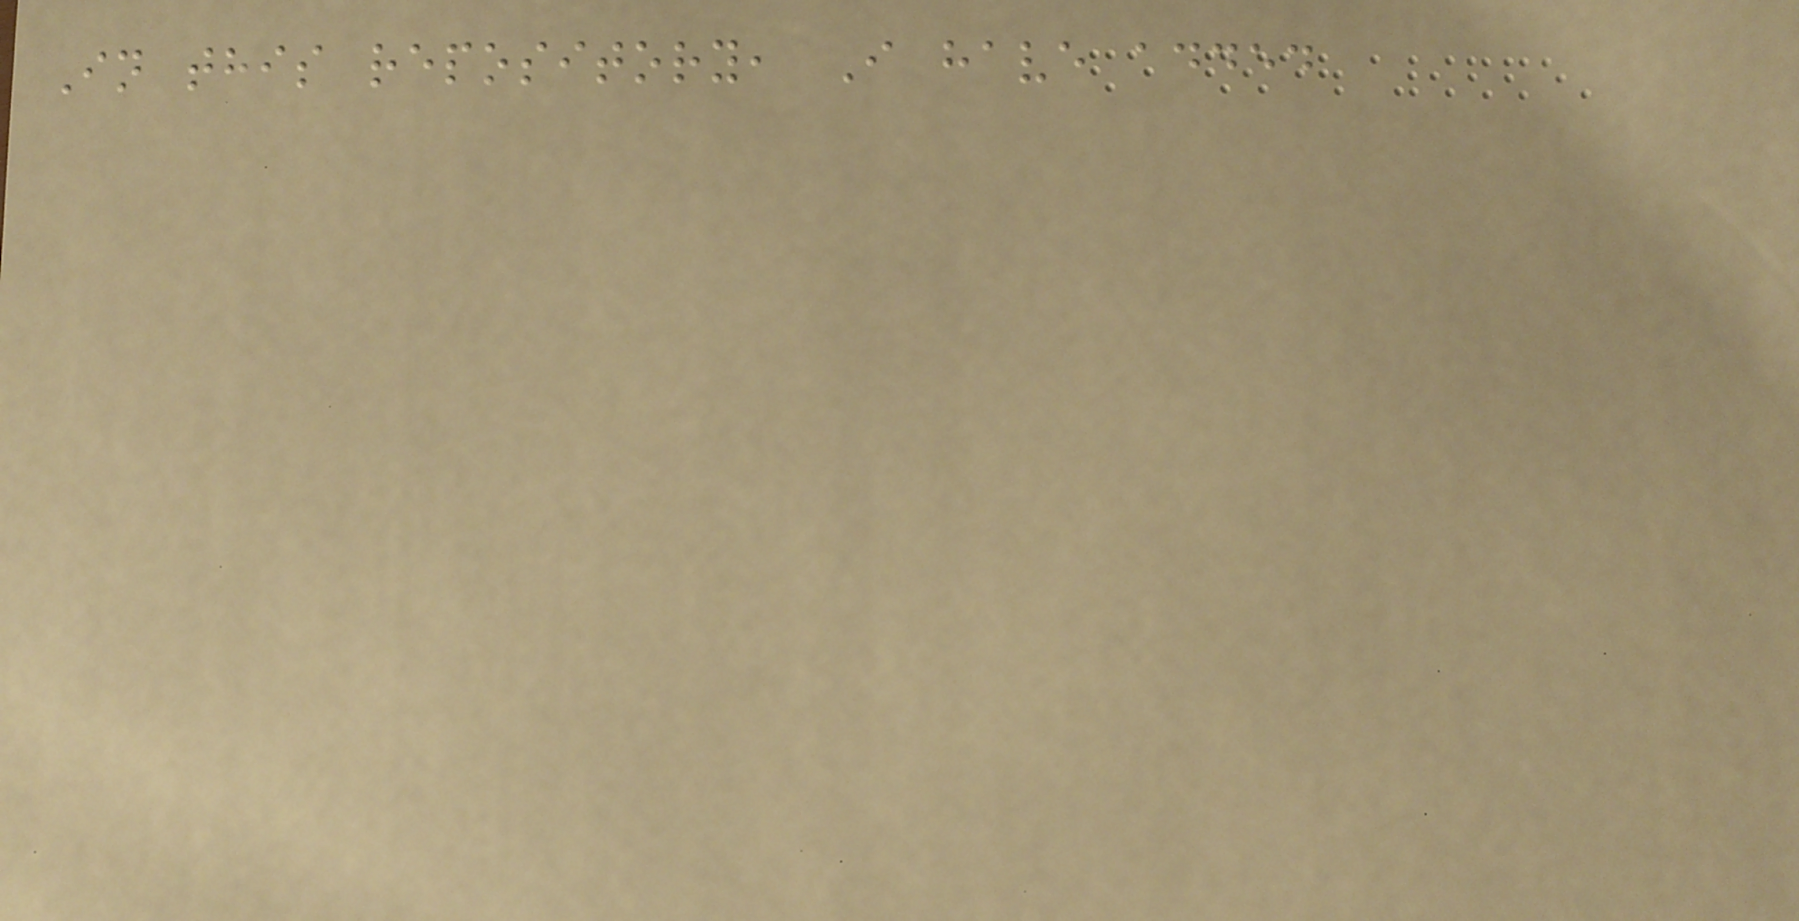In this repository, I have added
